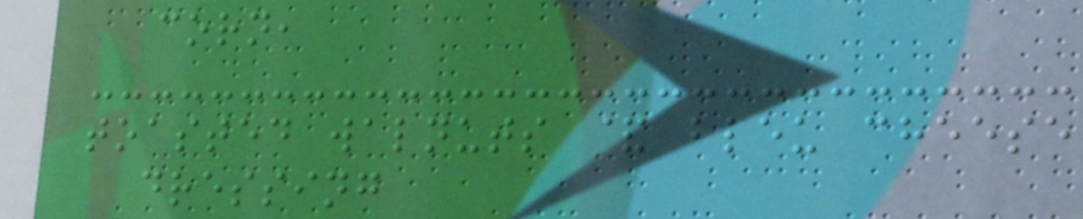corn,
toasted walnuts & bleu cheese
dressing
